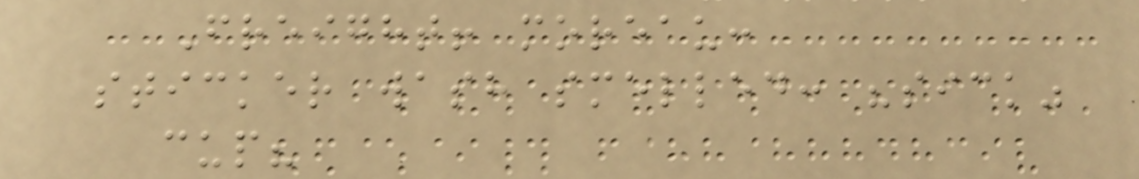Freight! moreau:
sticker wash smelled: "sick"
cup?
